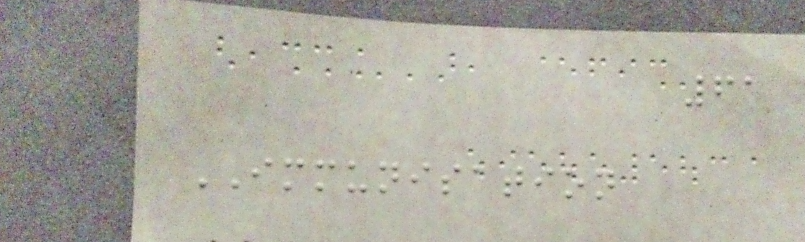61
IMMUNISATION
